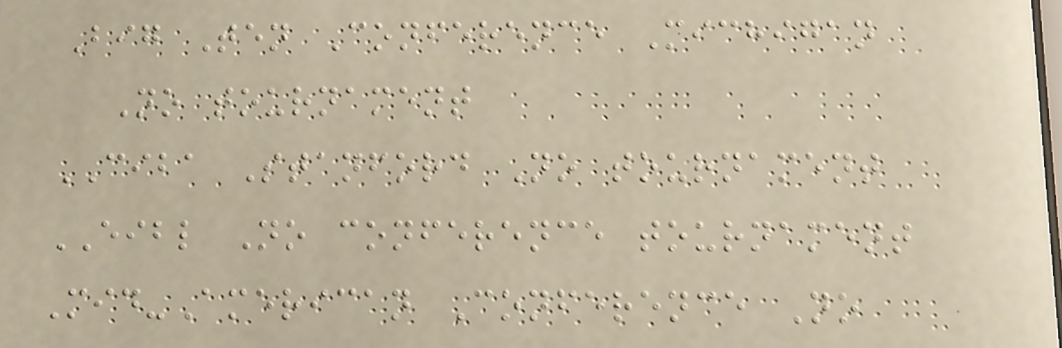Big Ten Conference Michigan
No tournament
CIBA Stanford No tournament
EIBL No conference tournament
Mid-American Conference No
